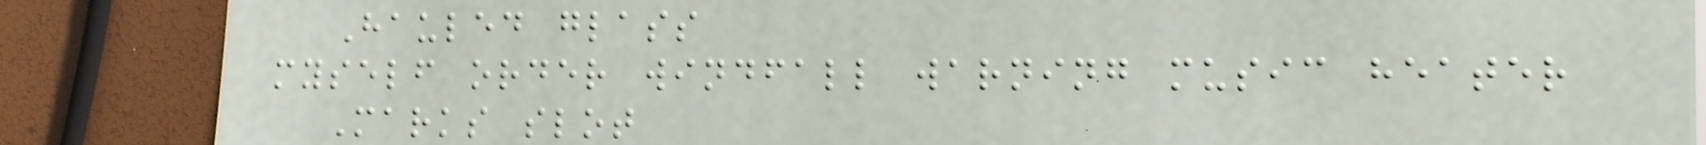Hauled glass
myself order windfall warning music heater
Marks slot
